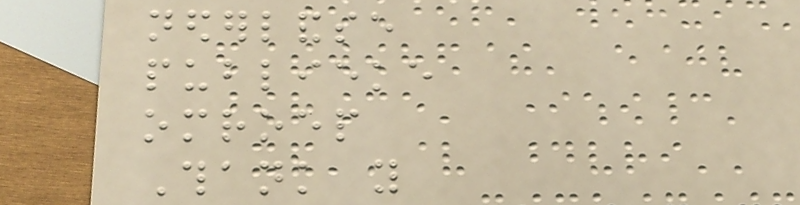nederlandse
publieke
omroep
Thank you
